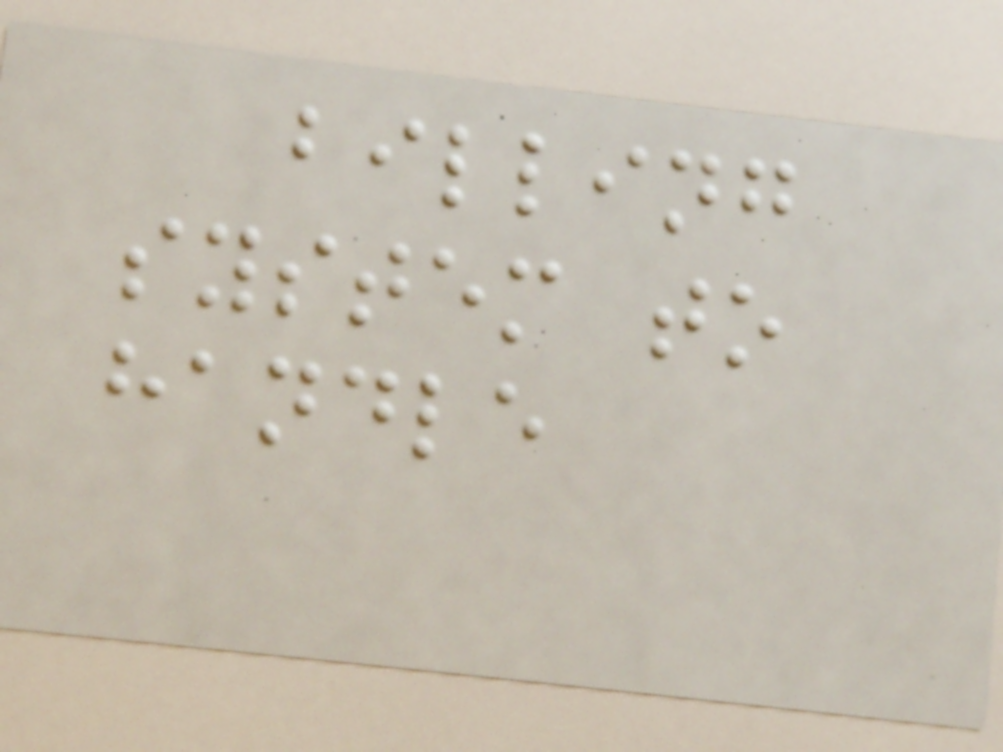billing
system to
handle
